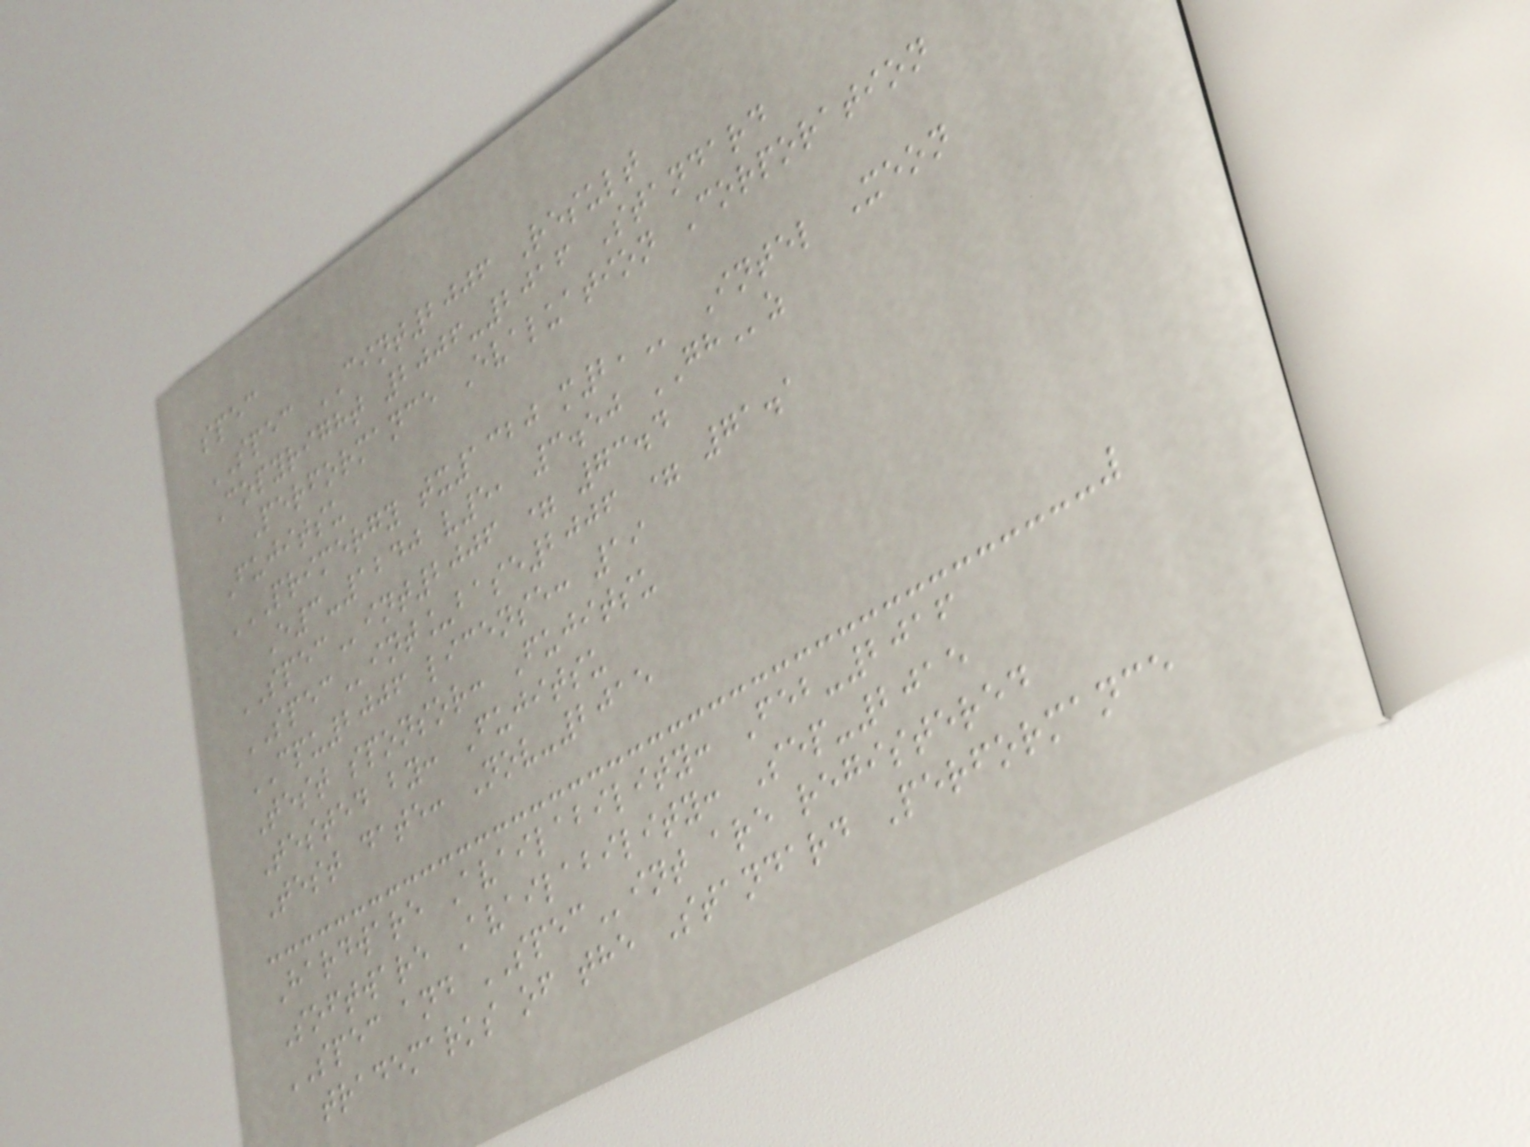spec
SPEC CINT2006 Result
Copyright 2006-2016 Standard
Performance Evaluation Corporation
Fujitsu
PRIMERGY TX1320 M2, Intel Xeon
E3-1240 v5, 3.50 GHz
SPECint2006 = 73.4
SPECint_base2006 = 71.1
CPU2006 license: 19
Test sponsor: Fujitsu
Tested by: Fujitsu
Test date: Nov-2015
Hardware Availability: Feb-2016
Software Availability: Sep-2015
SPEC and SPECint are registered
trademarks of the Standard Performance
